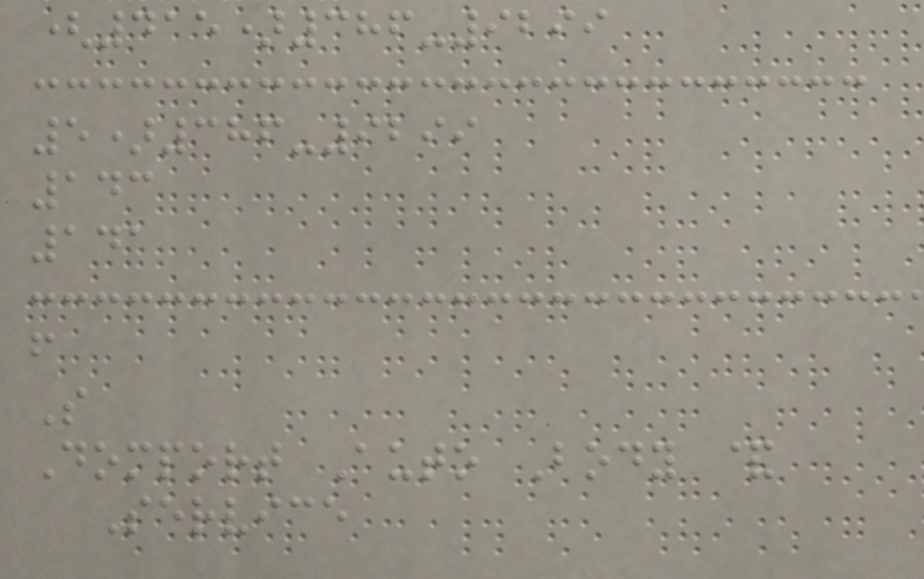(415)386-9299
5)386-9299
143
141
f
S
Domport Auto Body &
Service
